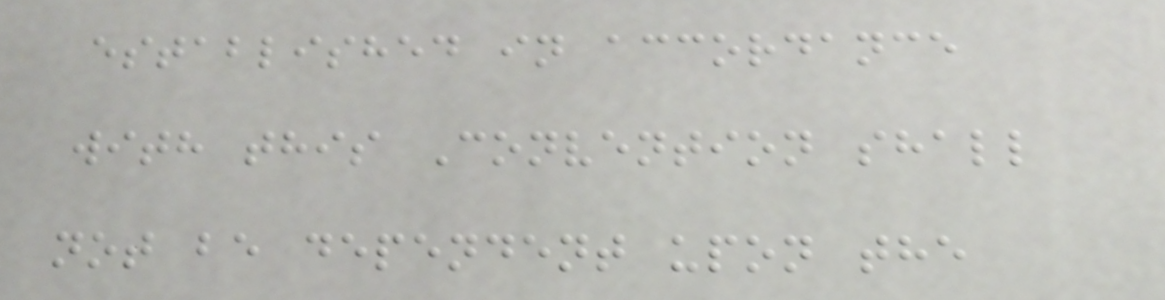established in accordance
with this Convention shall
not be dependent upon the
